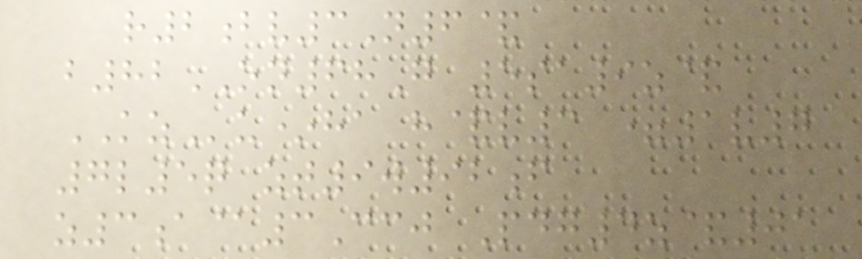r2bv3N6&
b82ON68G 5sa9z&
KZu*ha h&v3 =1v7
7l5q zt9w92f
z3a@3Ccj Pdg4z&01
